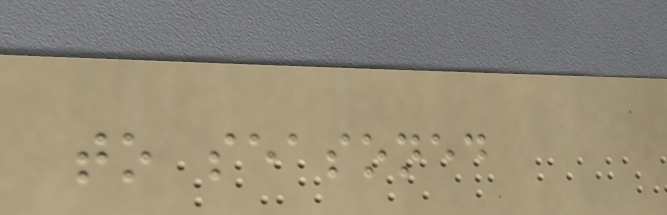to seasoned
